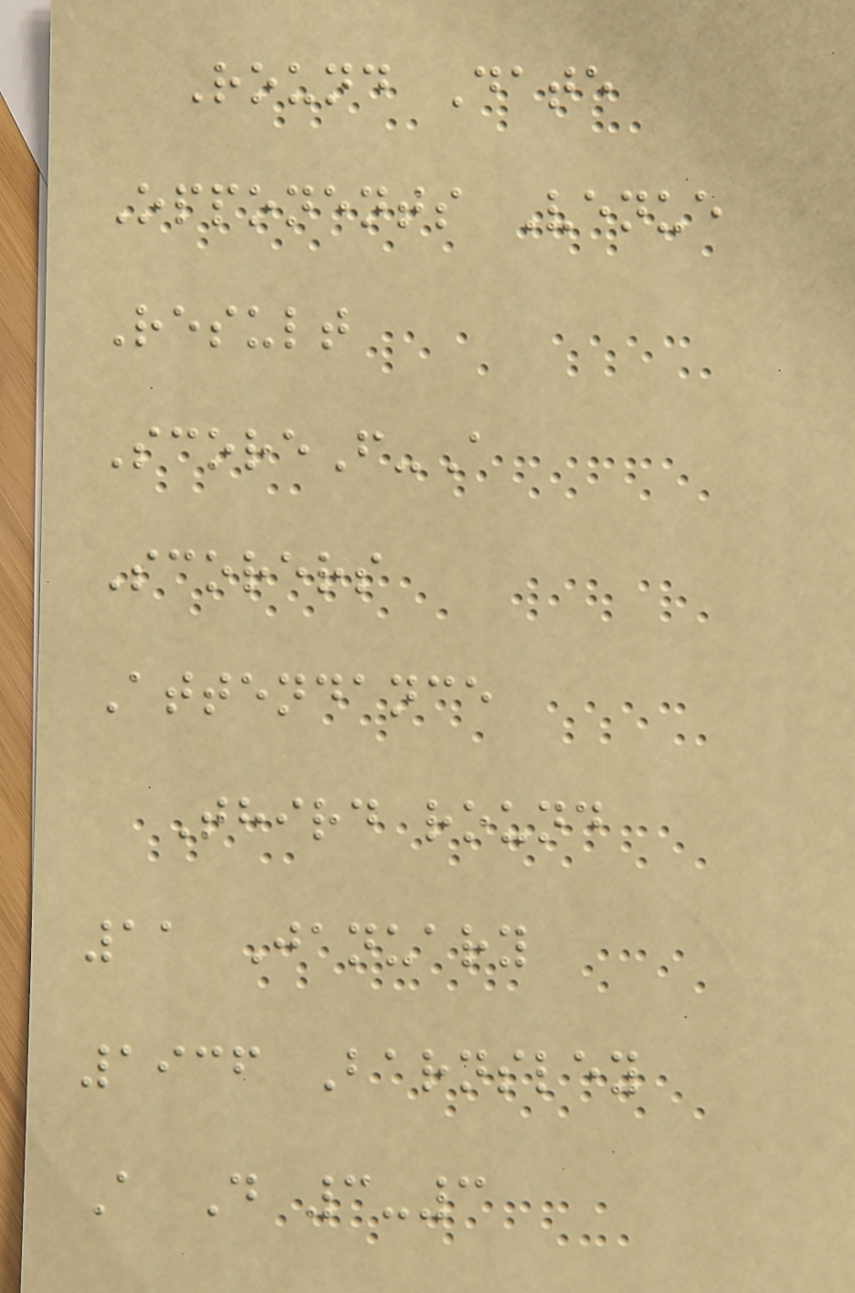Round Date
Opponents Venue
Result
ScoreF-A
Scorers
Attendance
Third round
11 January
1936 Barnsley
A D 3-3
